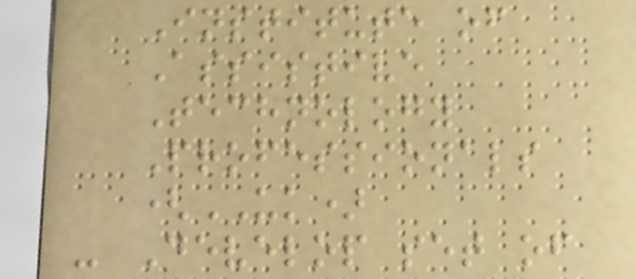Institute of
Assistive
Technology
Professionals
(UK)
- Develop set of
